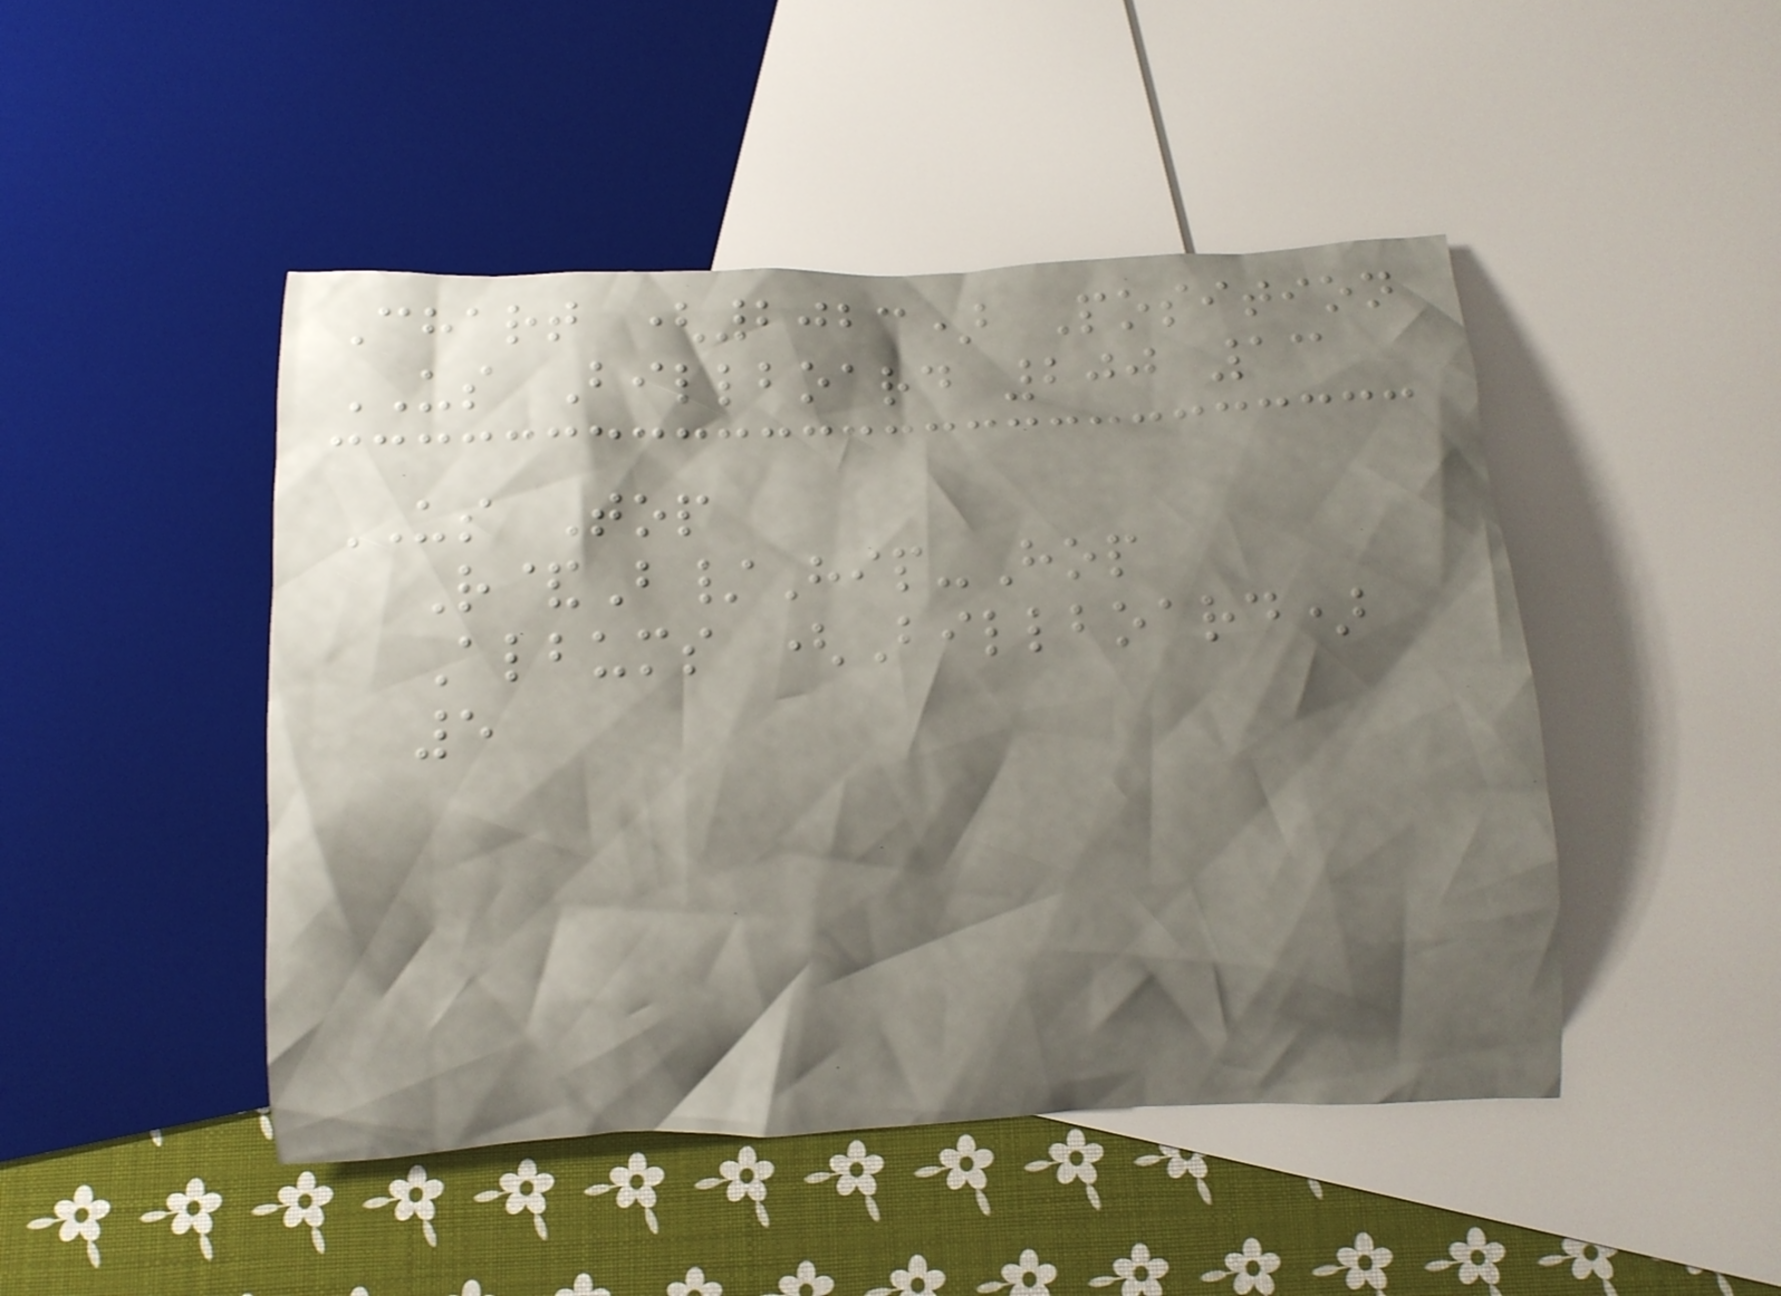Chart (2023) Position
US Billboard 200 13
US Top
R&B/Hip-Hop
Albums (Billboard)
5
